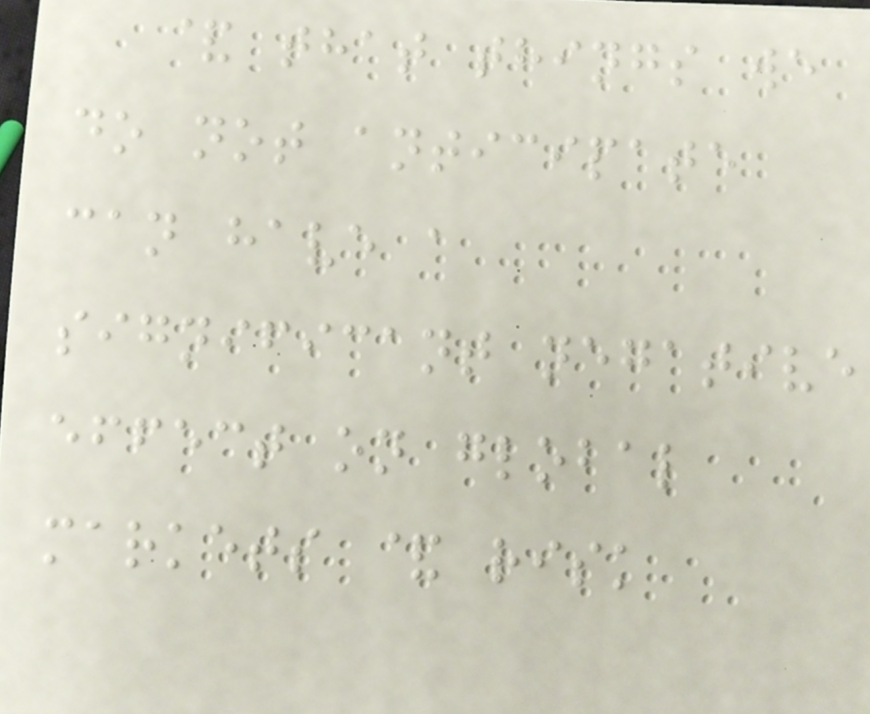& that things we
do not anticipate
can have a
significant negative
effect on global
markets & risk
